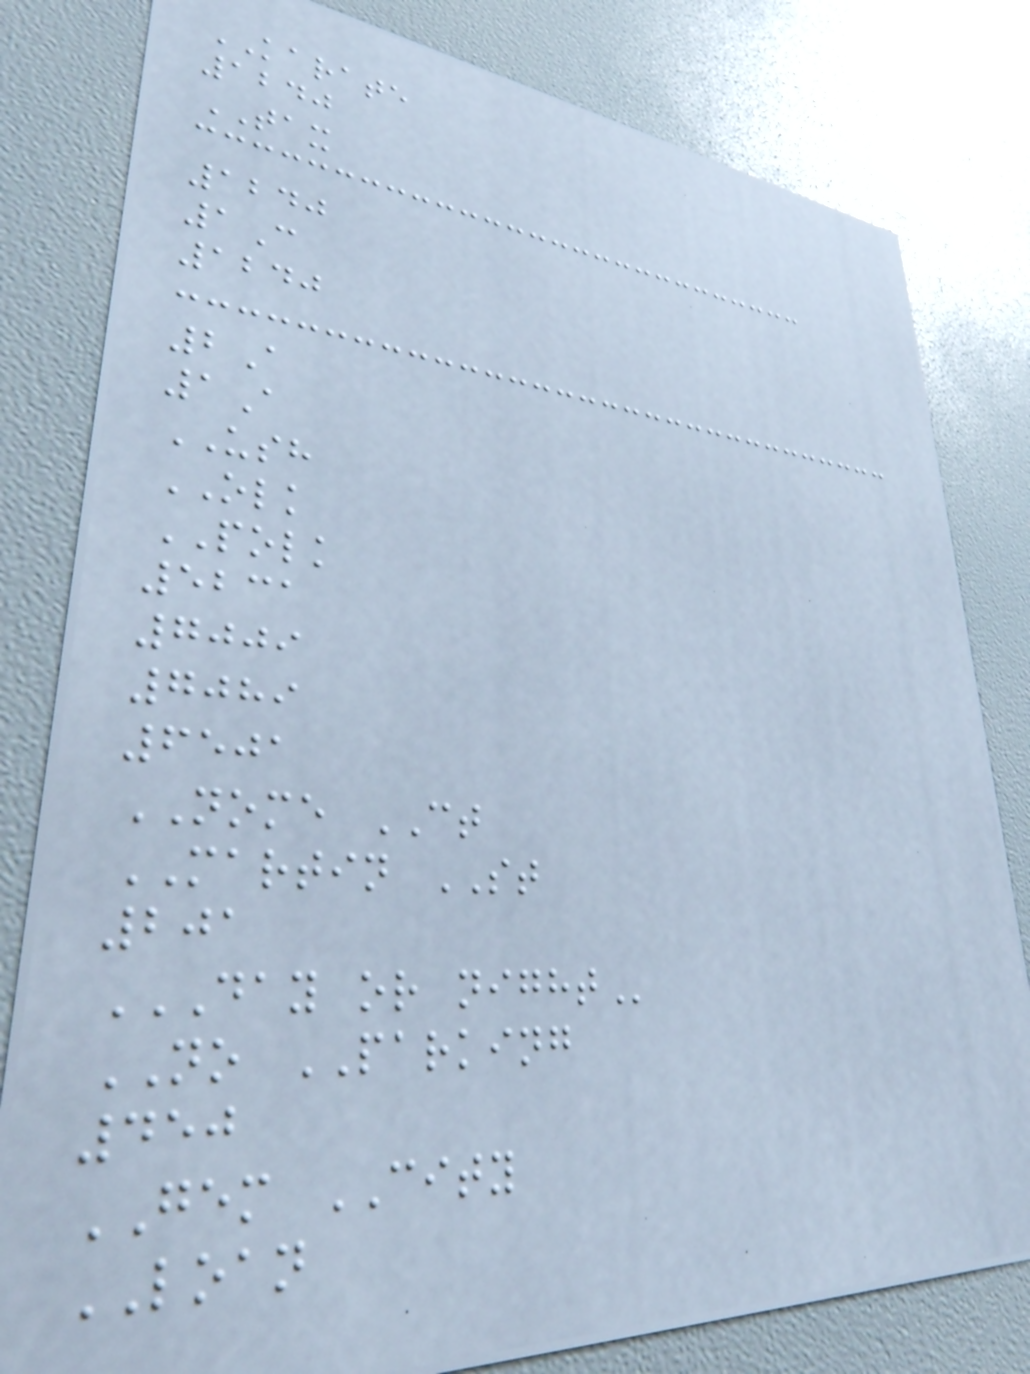KARATE
1240
TAX
1240
1C
1240
2A
1A
USH
OLK
POLK
5231
7009
7089
6501
NOME CT
MARTIN ST
201
DAY OR NIGHT
NO PARKING
450
GEM CITY
LOAN
